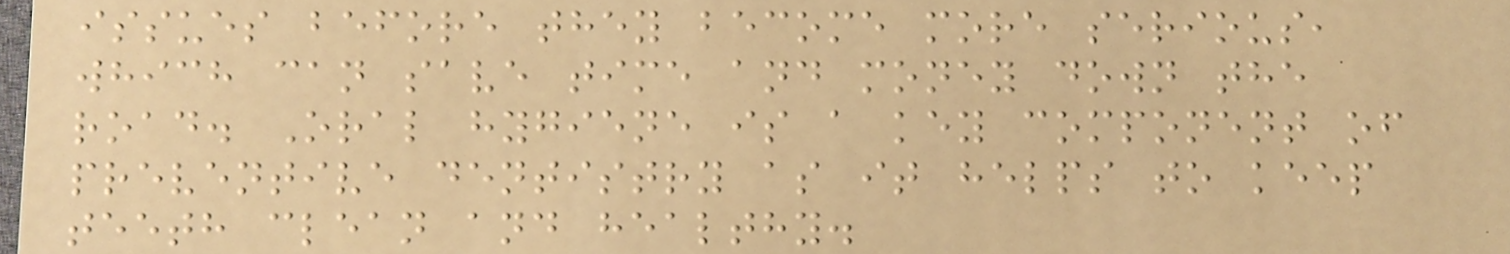issues before they become more serious,
which can save time and money down the
road. Oral hygiene is a key component of
preventive dentistry as it helps to keep
teeth clean and healthy.
